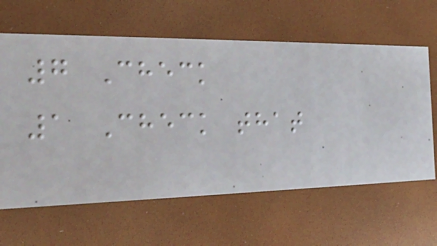7 Check
1 Check that
